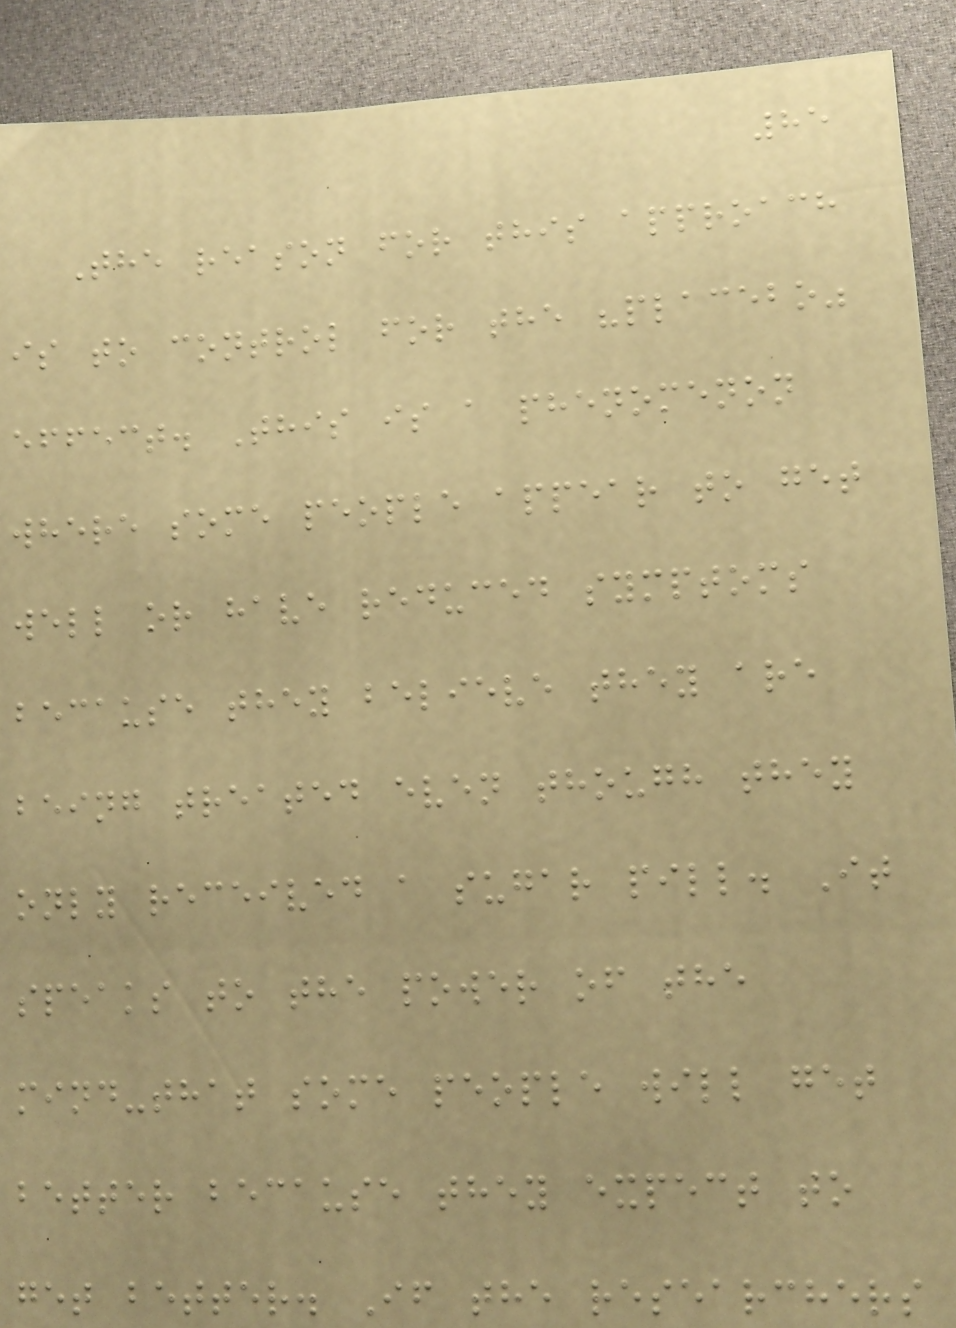85
The reason for this approach
is to control for the "placebo"
effect. This is a phenomenon
where some people appear to get
well or have reduced symptoms
because they believe they are
being treated even though they
only received a sugar pill. It
speaks to the power of the
mind-that some people will get
better because they expect to
get better. If the researchers
